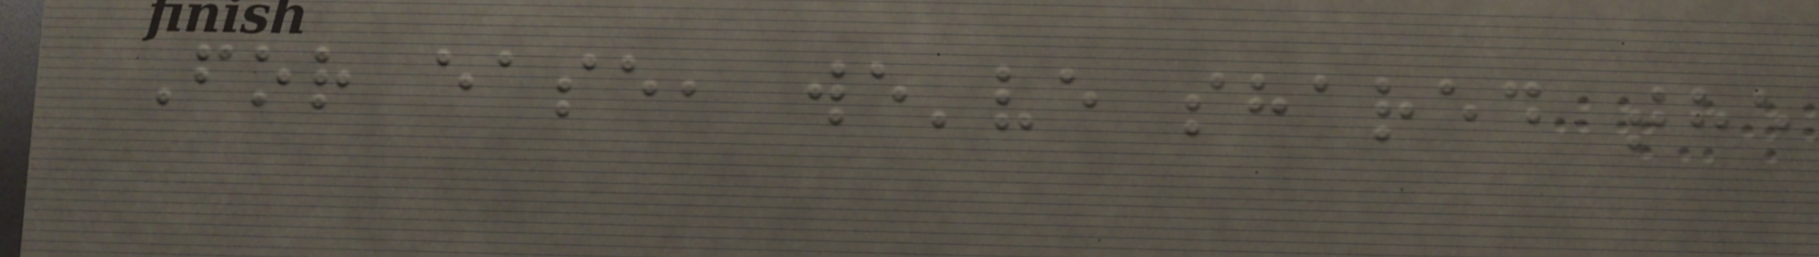For ease, we've shared the
